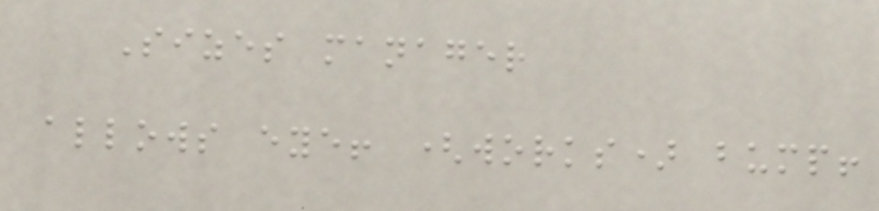Sizes manager
allows eye! (works) bump!
